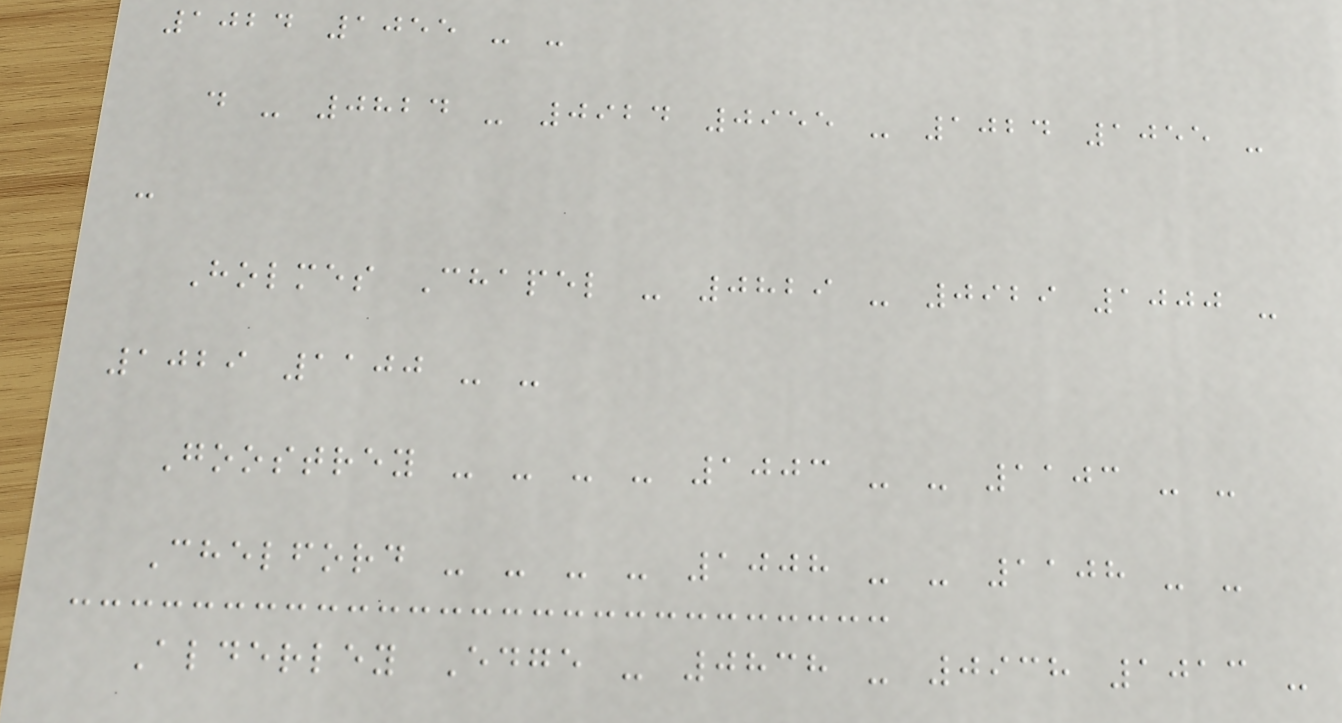1024 1055 - -
d - 0824 - 0924 0955 - 1024 1055 -
-
Holmes Chapel - 0829 - 0929 1000 -
1029 1100 - -
Goostrey - - - - 1003 - - 1103 - -
Chelford - - - - 1008 - - 1108 - -
Alderley Edge - 0838 - 0938 1013 -
